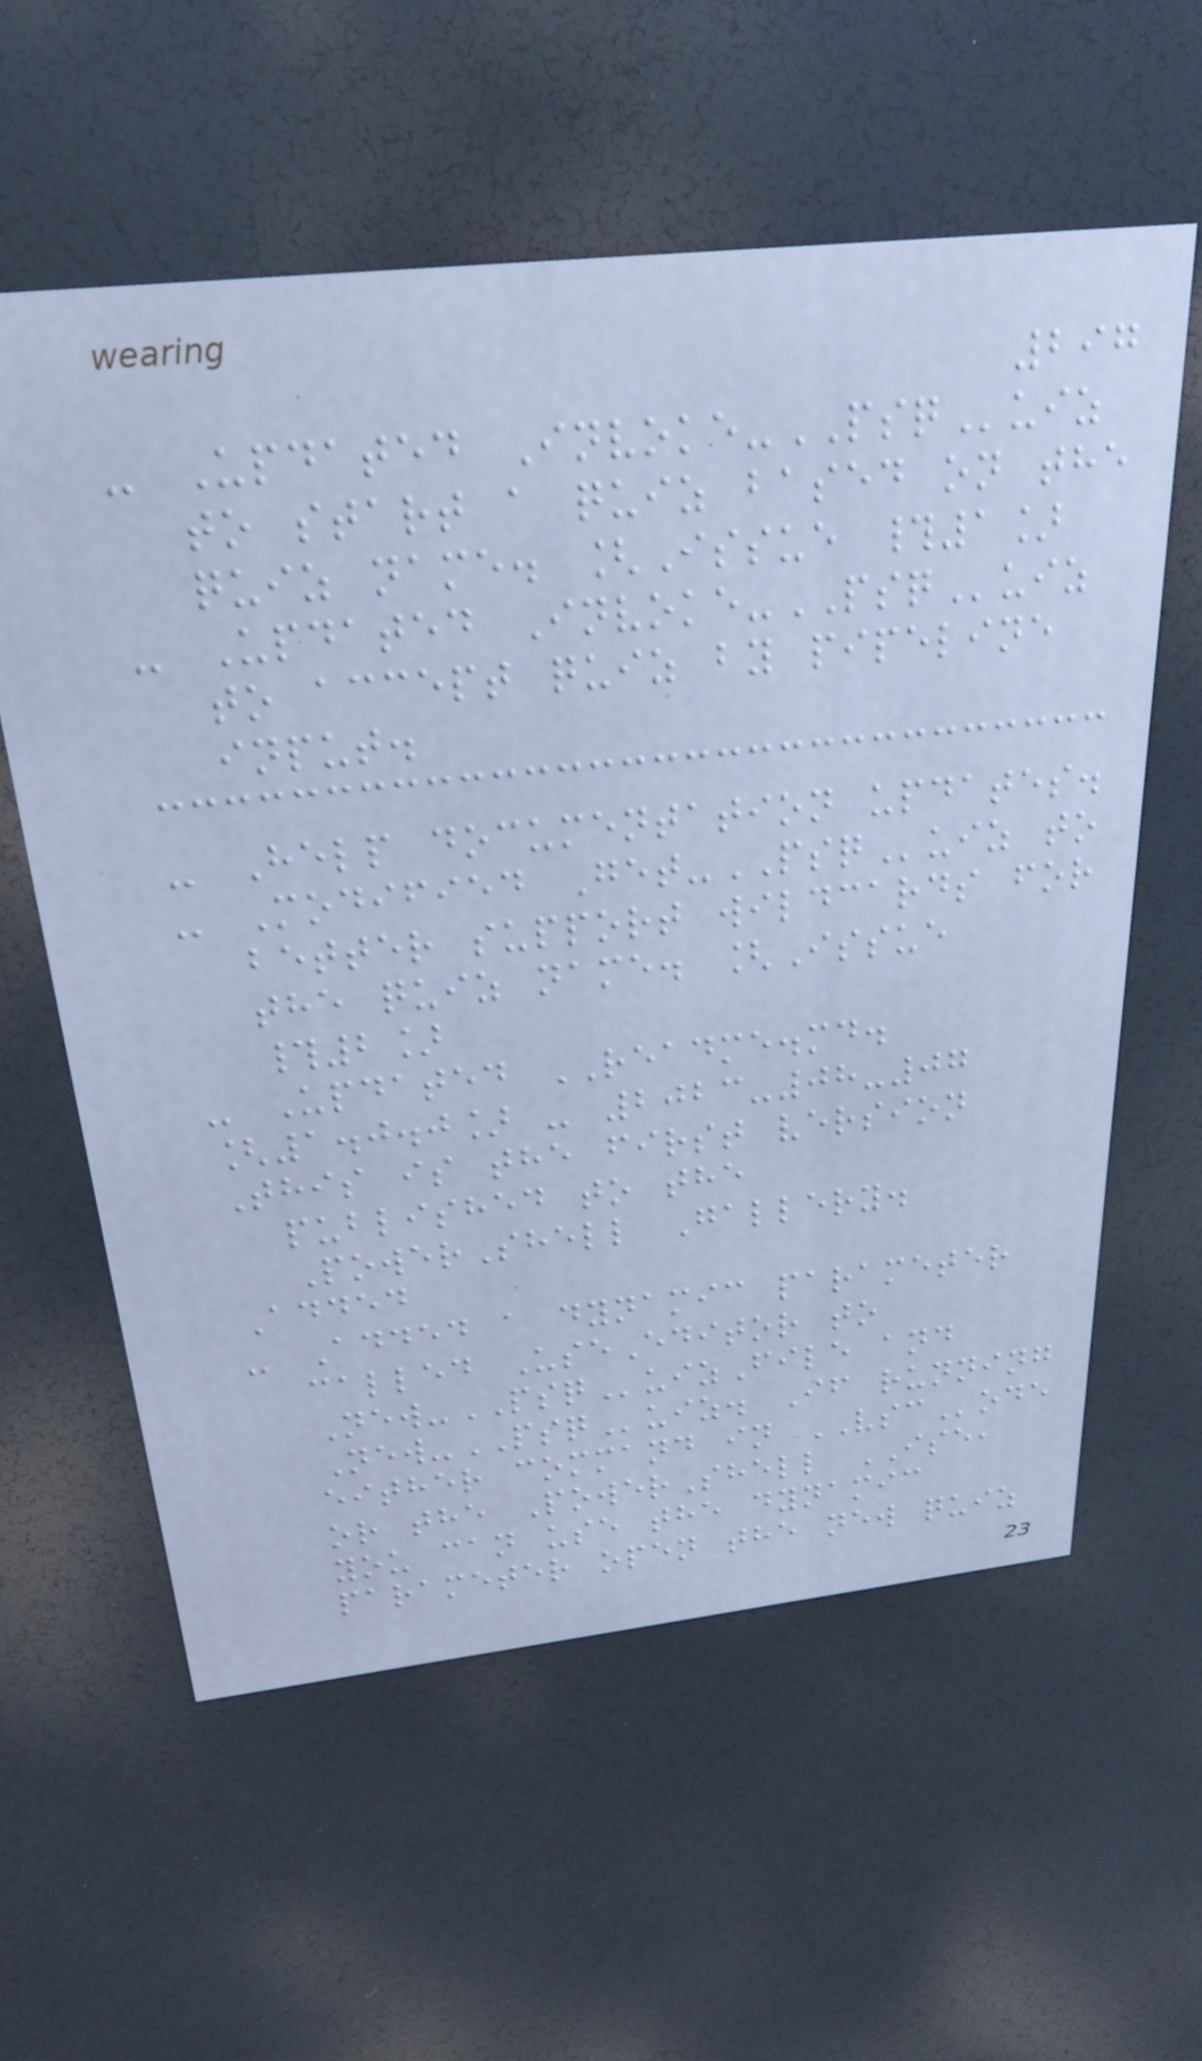297
- Updated Invoke-PSQuiz
to start a quiz based on the
quiz name. [Issue #1]
- Updated Invoke-PSQuiz
to accept quiz by pipeline
input.
- Help documentation updates.
- Modified Get-PSQuiz to
better support wildcards for
the quiz name. [Issue
#2]
- Updated README.md.
[1.0.0] - 2023-08-07
This is the first version
published to the
PowerShell Gallery.
Added
- Added a dynamic parameter
called UseEditor to
New-PSQuizFile and
New-PSQuiz. If running
either command in VSCode
or the PowerShell ISE,
you can use the dynamic
parameter open the new quiz
